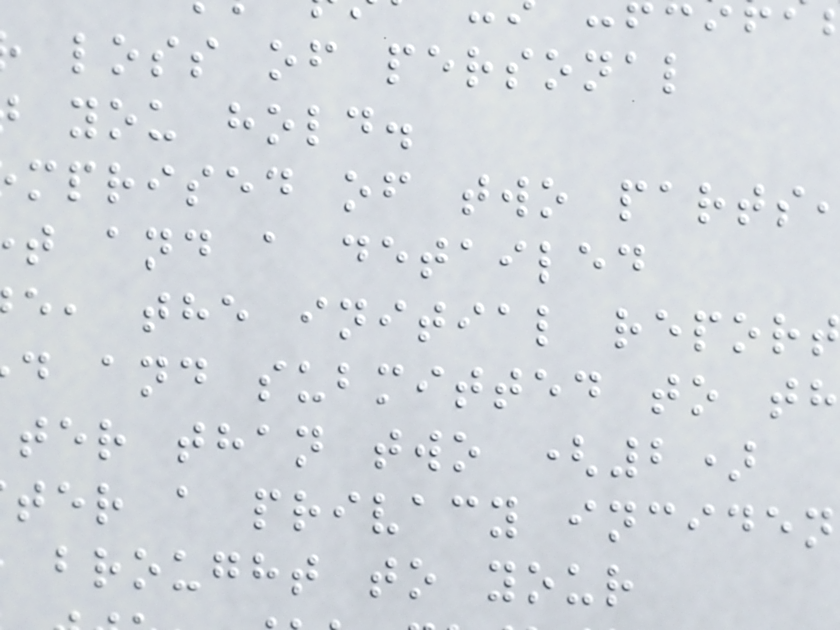loss of personal
you hold.
mprised of two parts
t and a detailed
e, the initial report
d and submitted to th
ter than two (2)
ter a privacy inciden
brought to your
